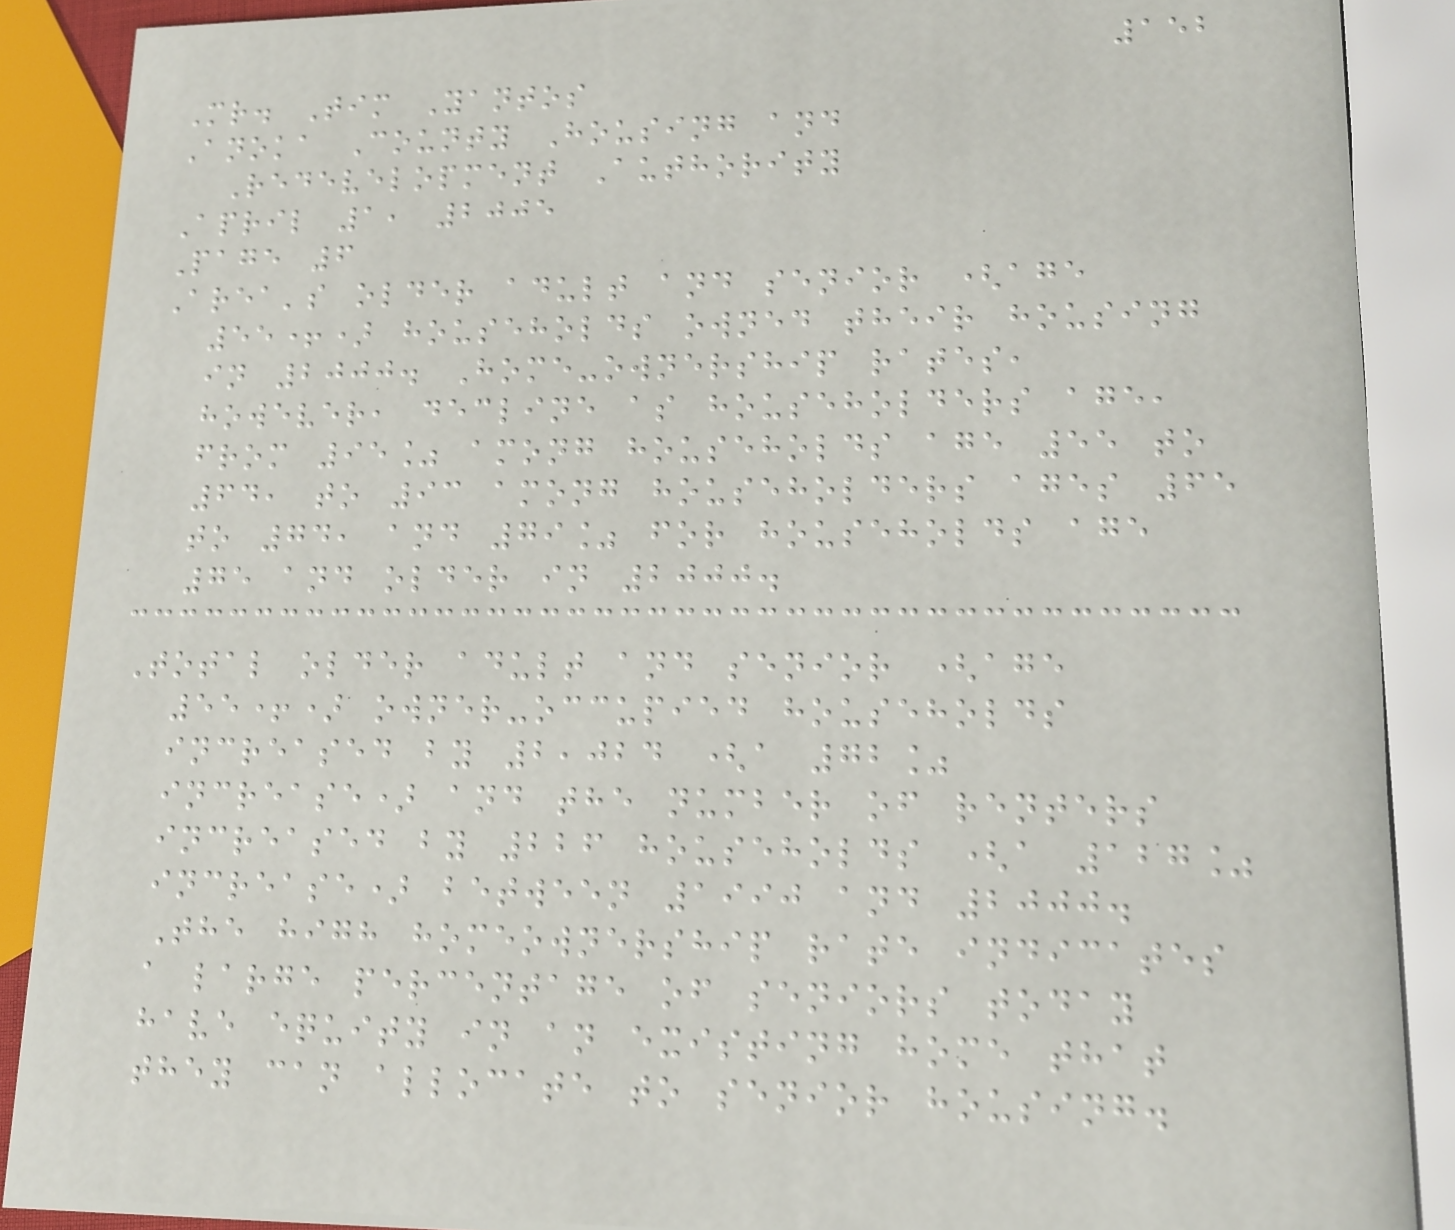152
Mr. Tim Yantos
Anoka County Housing and
Redevelopment Authority
April 1, 2005
Page 6
Area's older adult and senior (age
55+) households owned their housing
in 2000. Home-ownership rates,
however, decline as householders age,
from 95% among households age 55 to
64, to 93 among householders ages 65
to 74, and 79% for households age
75 and older in 2000.
Total older adult and senior (age
55+) owner-occupied households
increased by 2,024 (a 72%
increase) and the number of renters
increased by 226 households (a 127%
increase) between 1990 and 2000.
The high homeownership rate indicates
a large percentage of seniors today
have equity in an existing home that
they can allocate to senior housing.
